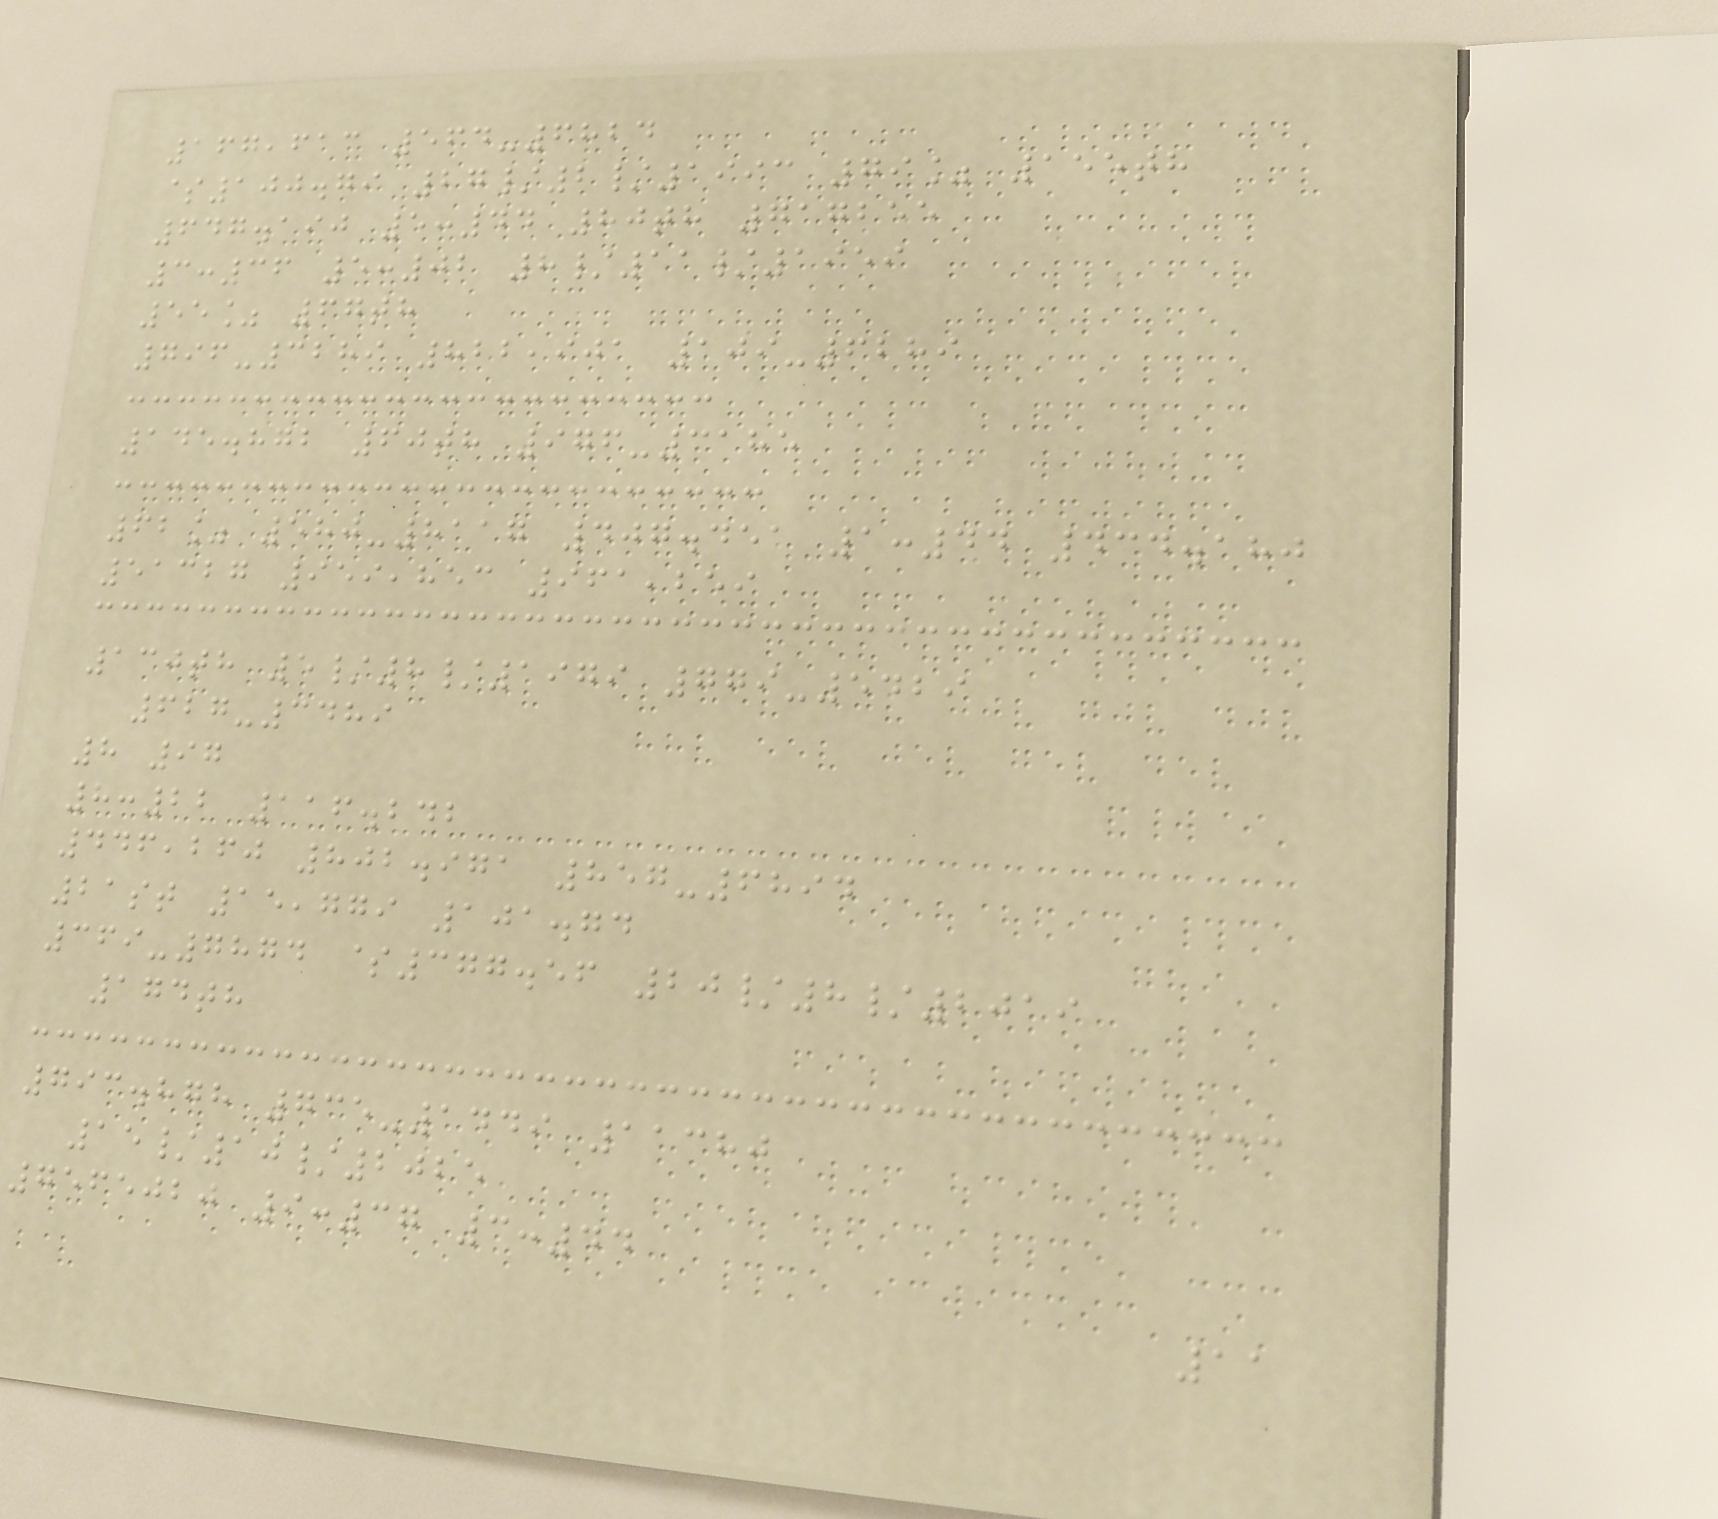167,613 564-6824
$100.79 27/2/1993 79% 155th
647.190 5:44 80th 717255
3:36 5:02 8/11/1959
55% 67th
796-3289 822,901 109-6289
145.872 60th 976-3185
62% 580-8117 407.451 1:44 434.180
51327 959,853 961,259
130th 5/8/1979 779-5429
627-3489
8 97
8:22 116.242
446,260 802.971 857-6894
21st 15,779 101.74
369-7874 $377.56 20/8/2019
174th
793.878 735-1449 11380
15/10/2025
7565020 9:37 3:44
11
